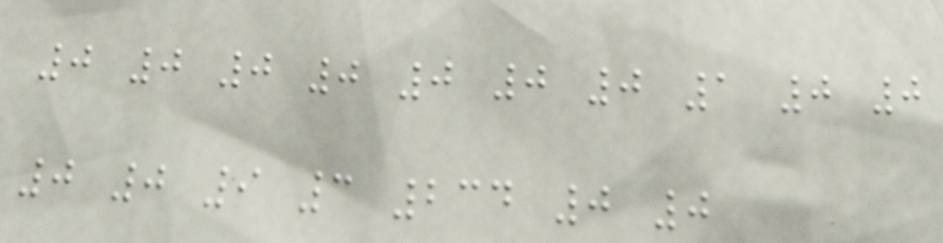0 0 0 0 0 0 0 1 0 0
0 0 9 3 234 0 0
